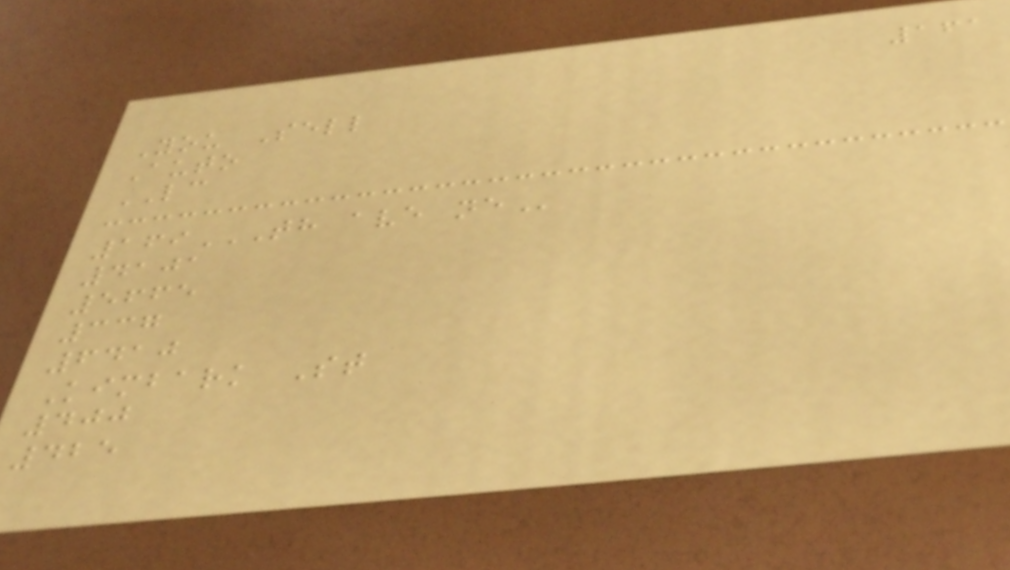161
You Sell
Auto
LC
169TH AVE NE
4101
5665
337
6410
Kimbark St
400
425
